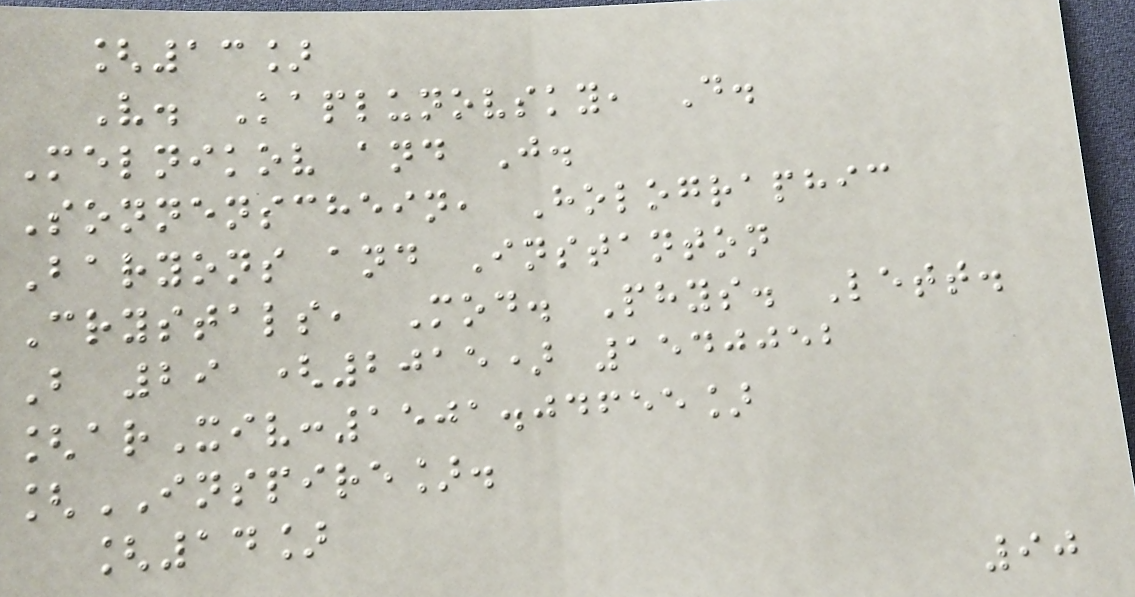[13]
V. Kaplunovsky, D.
Melnikov and J.
Sonnenschein, Holographic
Baryons and Instanton
Crystals, Mod. Phys. Lett.
B 29 (2015) 1540052
[arXiv:1501.04655]
[INSPIRE].
[14]
90
